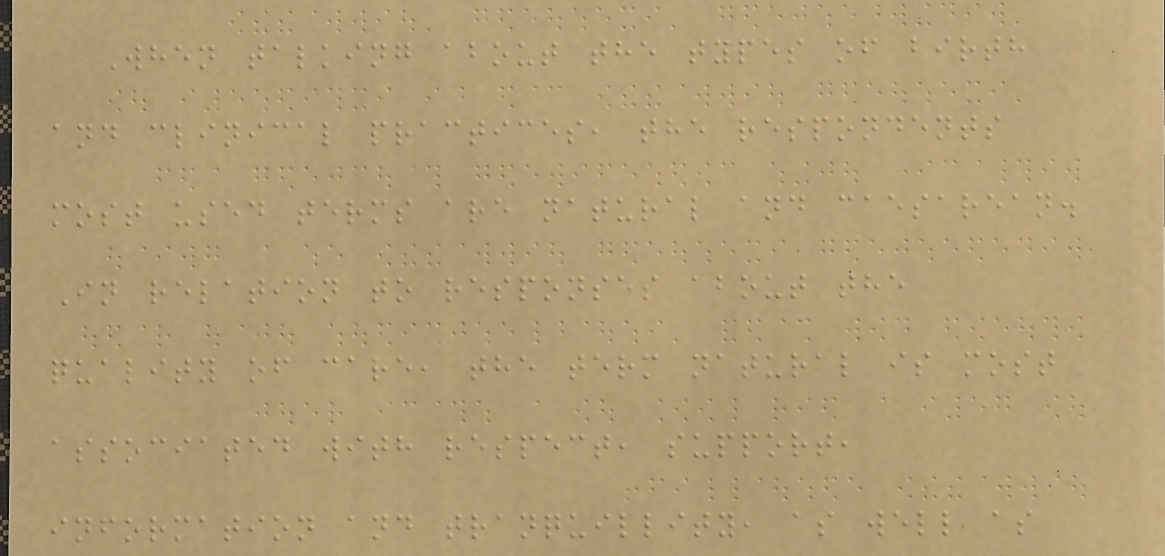When talking about the types of birth
and clinical practices, the respondents
most used terms are natural and caesarean.
In relation to responses about the
quality of care, the term natural is most
associated with respect, support,
information and tranquillity, as well as
